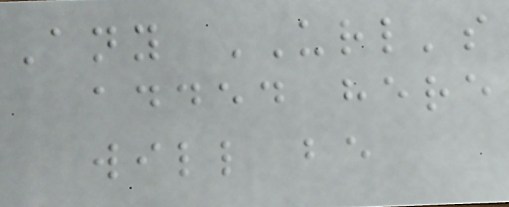Any URL's
added here
will be
